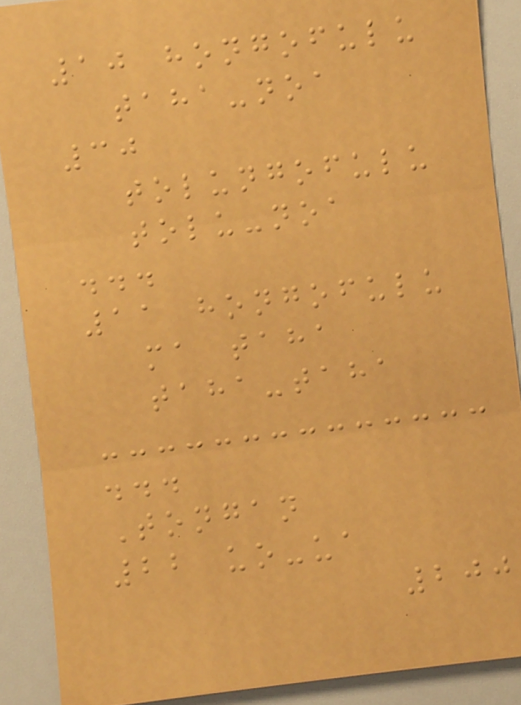10 hongofulu
taha-noa
30
tolungofulu
tolu-noa
...
11 hongofulu
ma taha
taha-taha
...
Tongan
22 uo-ua
200
